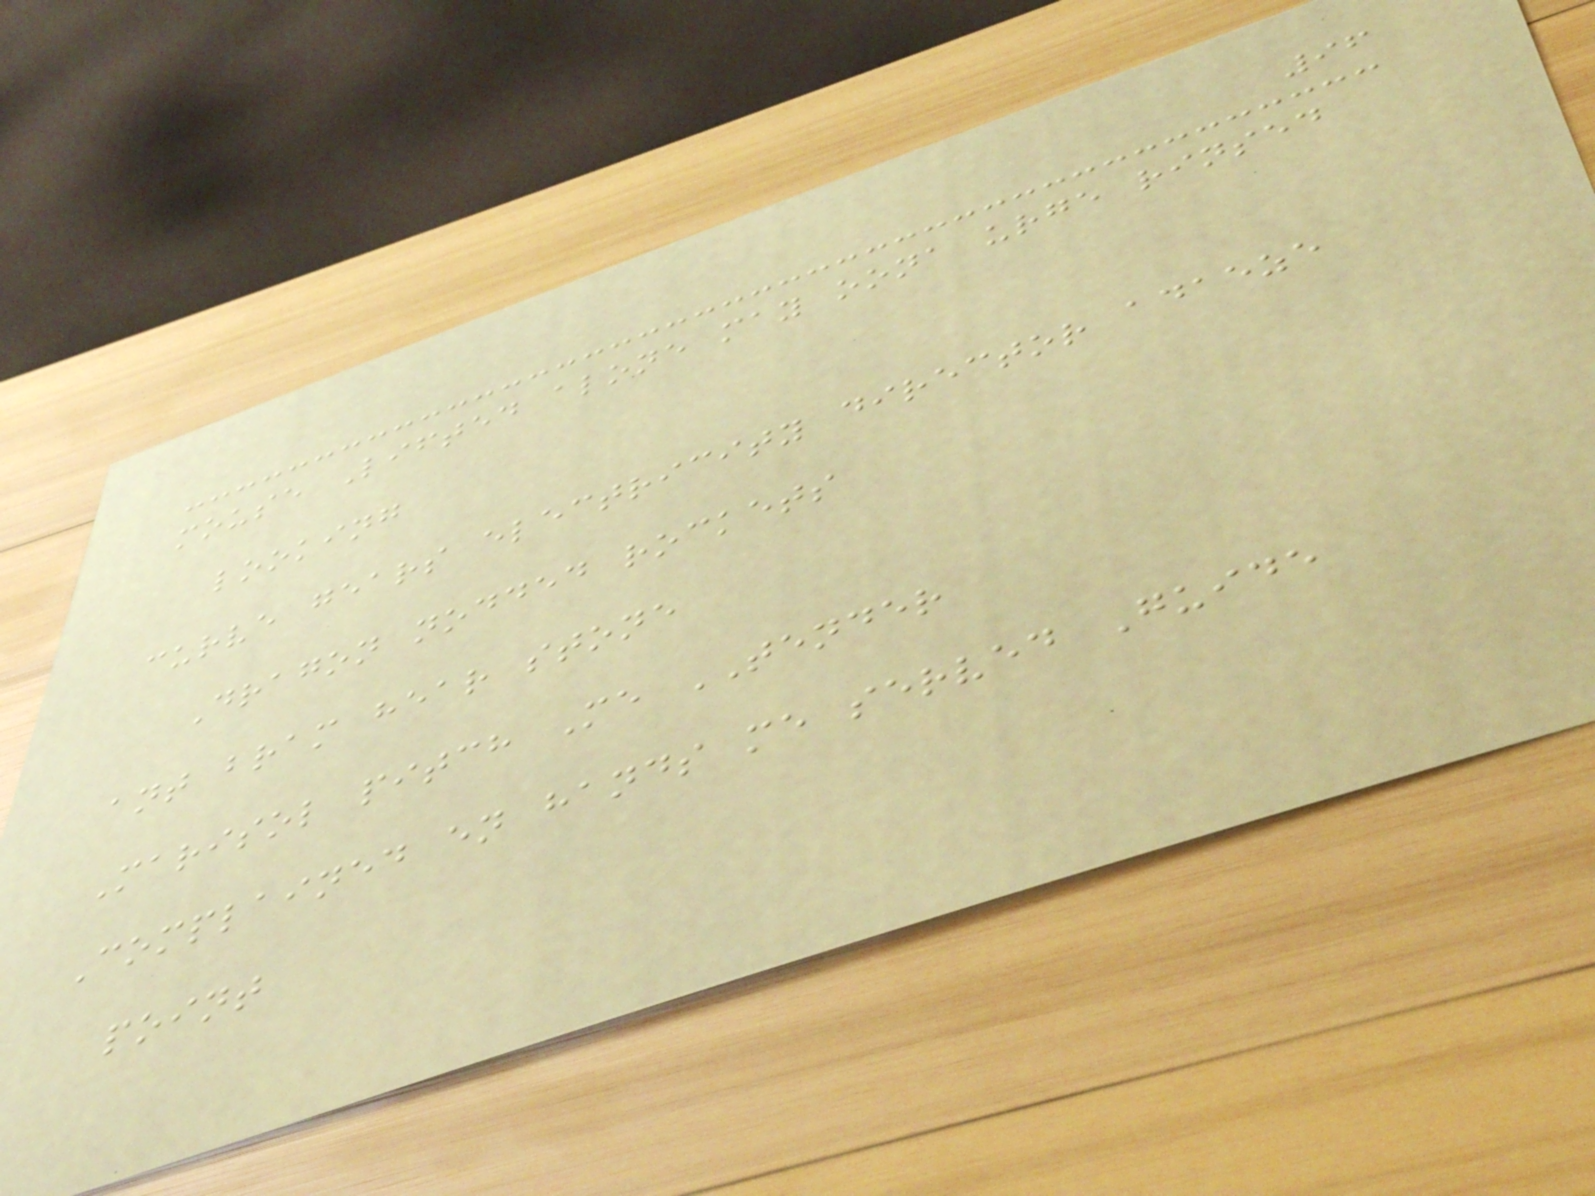96
mouse Lifted alone may oona urge rinsed
looking
curve gears electricity director adaeze
Dragon nodded rockets
ant bram hear stone
Marisol pitch Me TENDER
Complained en hands me served Guide
point
